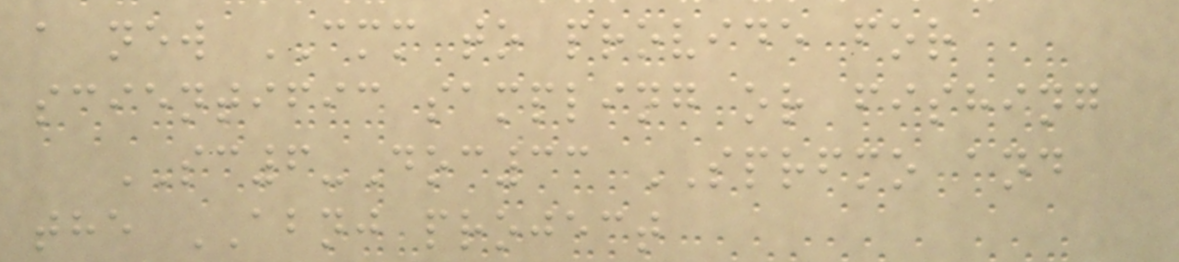a new CMM to provide for
scientific sampling or fishing
SC6-Doc33 SPRFMO and
the ABNJ project
